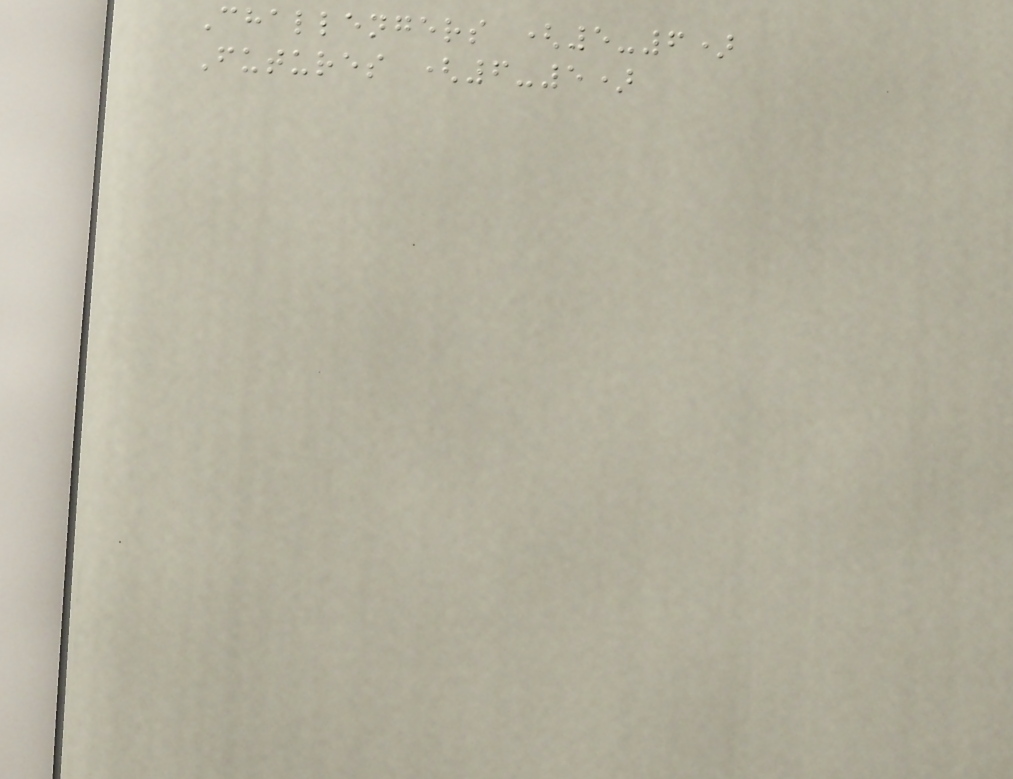Challengers (5-6)
Futures (6-5)
